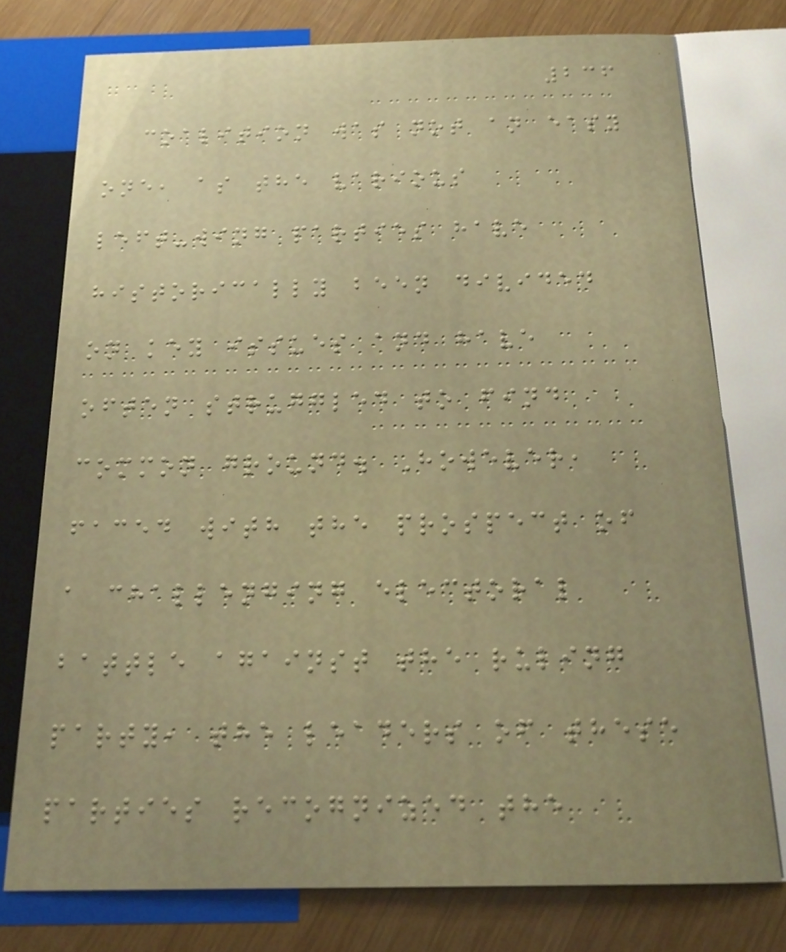236
coalition was not an easy
one, as the various
left-wing parties have
historically been divided
on key issues and have
often struggled to find
common ground. However,
faced with the prospect of
a challenging electoral
battle against the ruling
party, the leaders of these
parties recognized the
